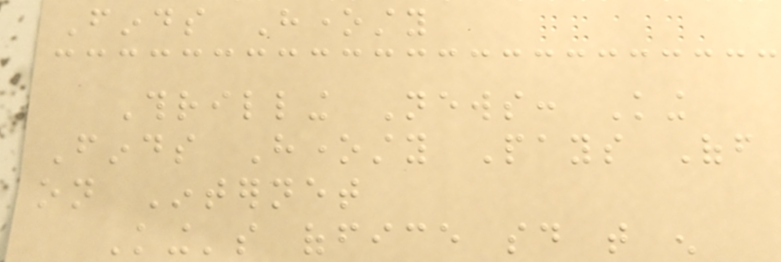Finds Honesty
Thrilling News: King
Finds Honesty Pays Off
on Internet
King's office said that enough
